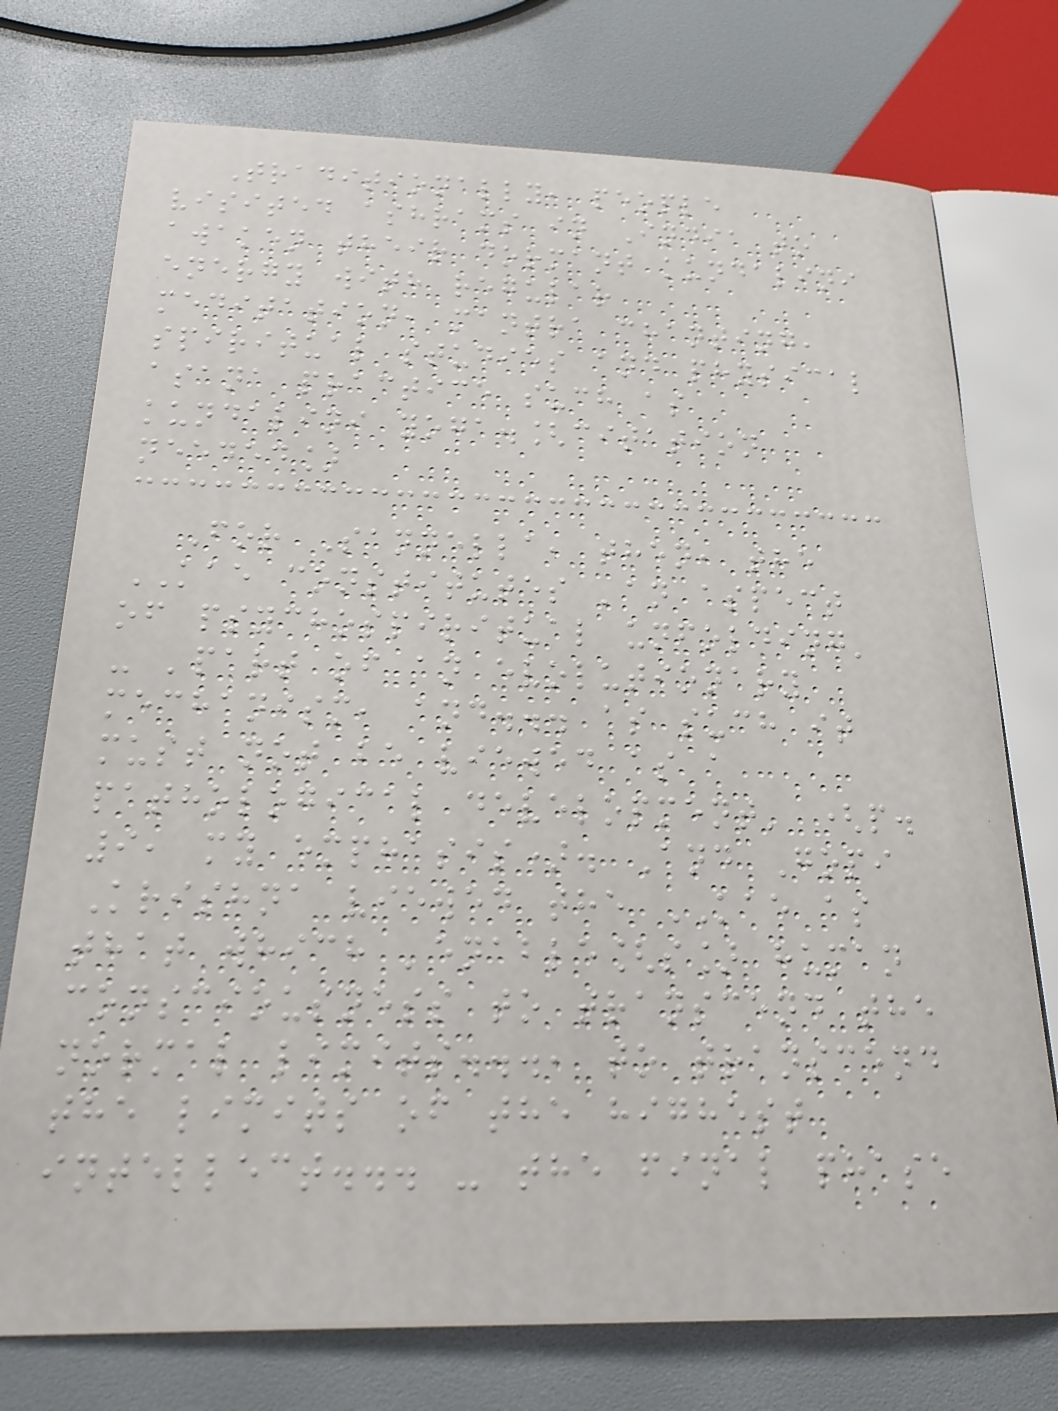Traditionally, people
visited ashrams in India to
awaken their dormant kundalini
energy with regular
meditation, mantra chanting,
spiritual studies and physical
asana practice such as
kundalini yoga.[citation
needed]
For Sannella, then, the
KAE constitutes 'an aspect
of psychospiritual unfolding'
- 'part of an evolutionary
mechanism, and... as such it
must not be viewed as a
pathological development' (p.
9, my emphasis). And Gopi
Krishna viewed the KAE as
that which 'enable[s] human
consciousness to transcend the
normal limits..., to transcend
the limits of the highest
intellect... - the final phase
